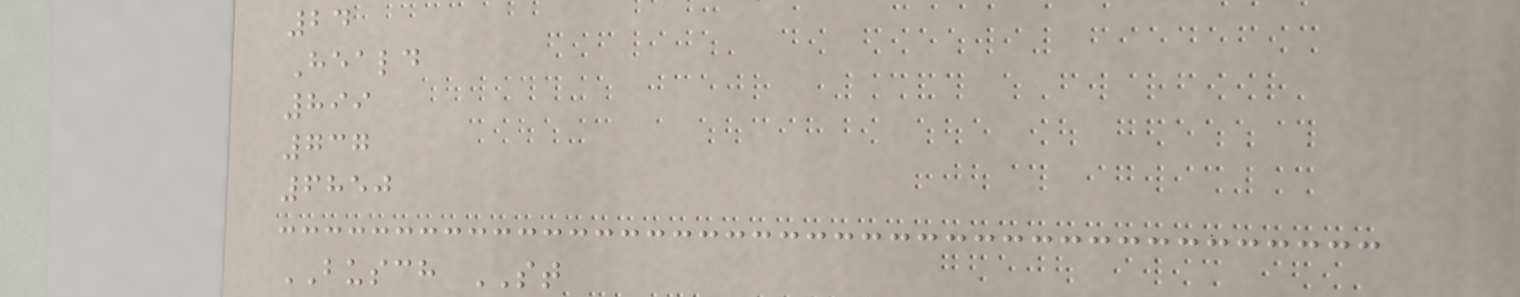24
Heald
899
737
6850
BUSCH ST
